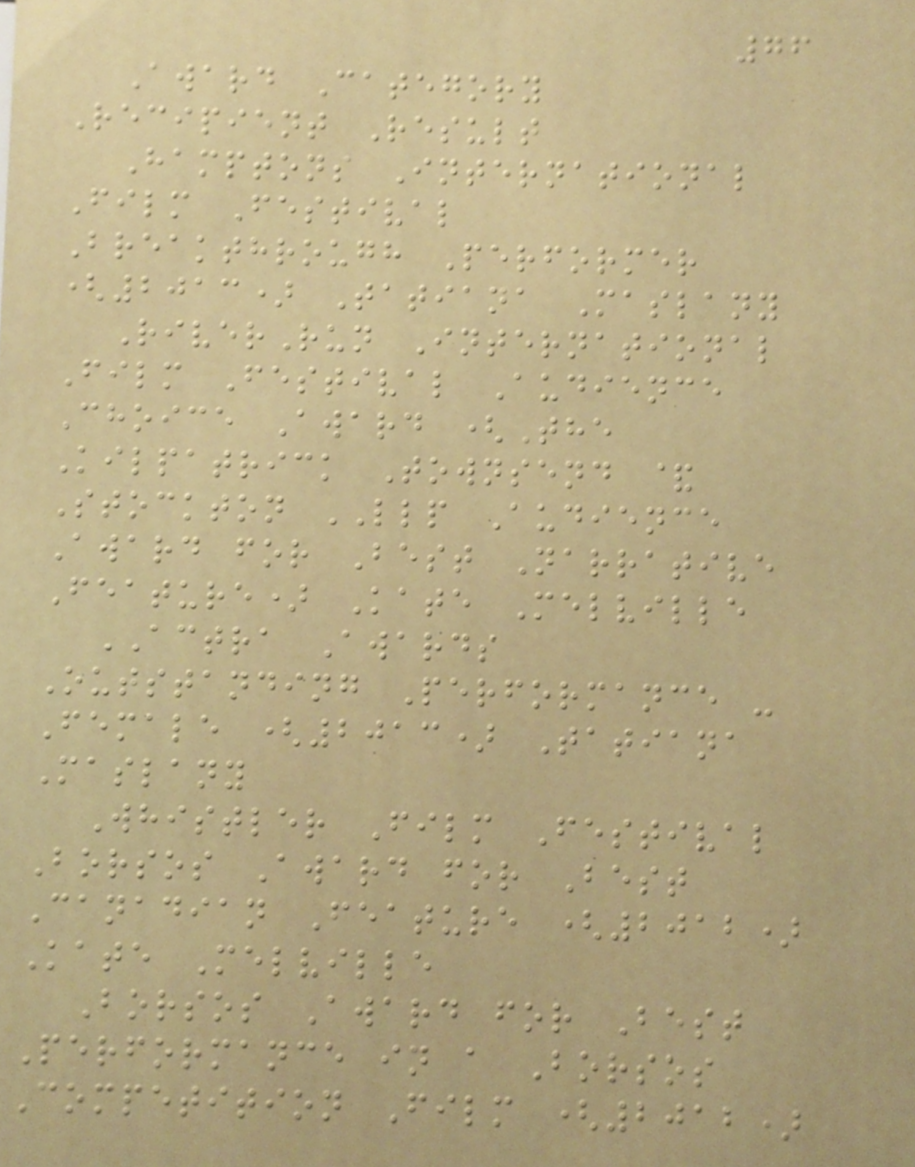76
Award Category
Recipient Result
Hamptons International
Film Festival
Breakthrough Performer
(2013) Tatiana Maslany
RiverRun International
Film Festival Audience
Choice Award (The
Kilpatrick Townsend &
Stockton LLP Audience
Award for Best Narrative
Feature) Kate Melville
ACTRA Awards
Outstanding Performance -
Female (2013) Tatiana
Maslany
Whistler Film Festival
Borsos Award for Best
Canadian Feature (2012)
Kate Melville
Borsos Award for Best
Performance in a Borsos
Competition Film (2012)
